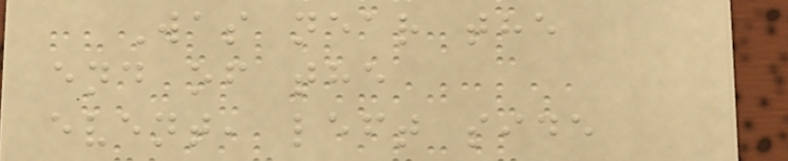Was near the
end of the
event, left side
